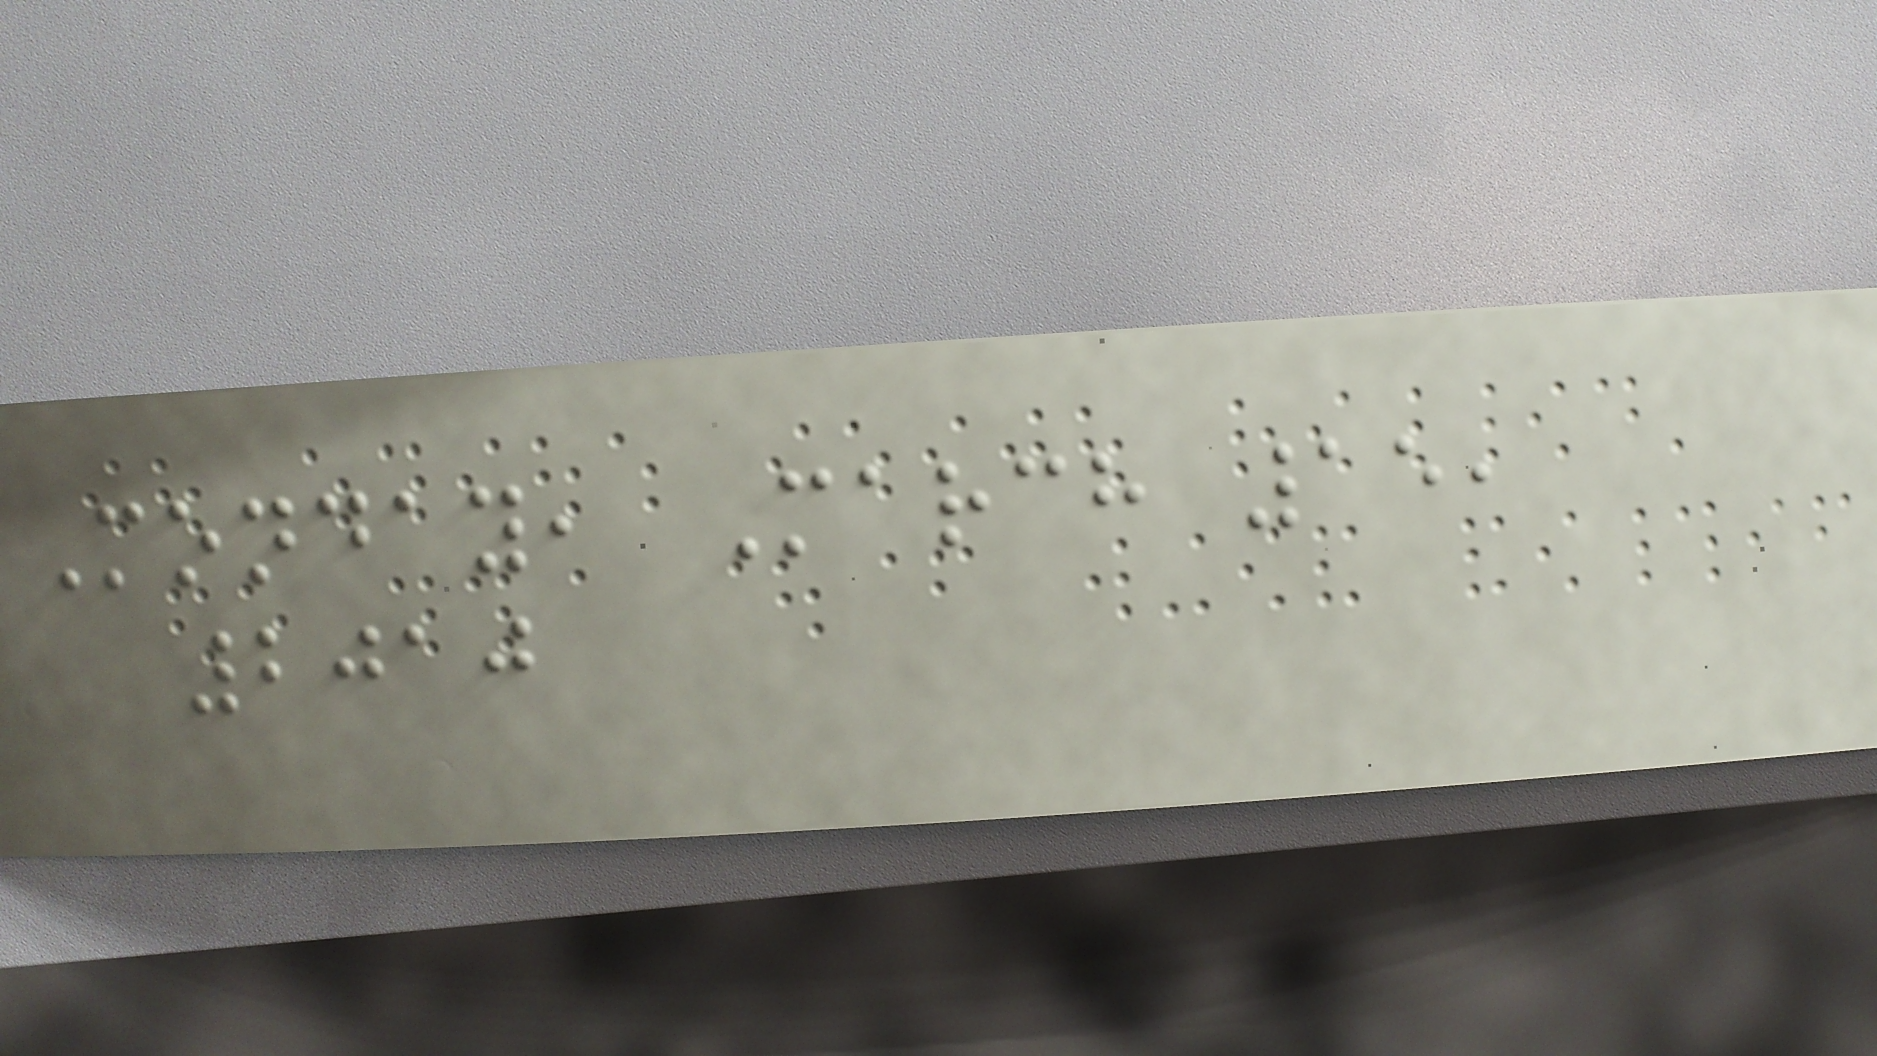Monday, March 15,
2010
